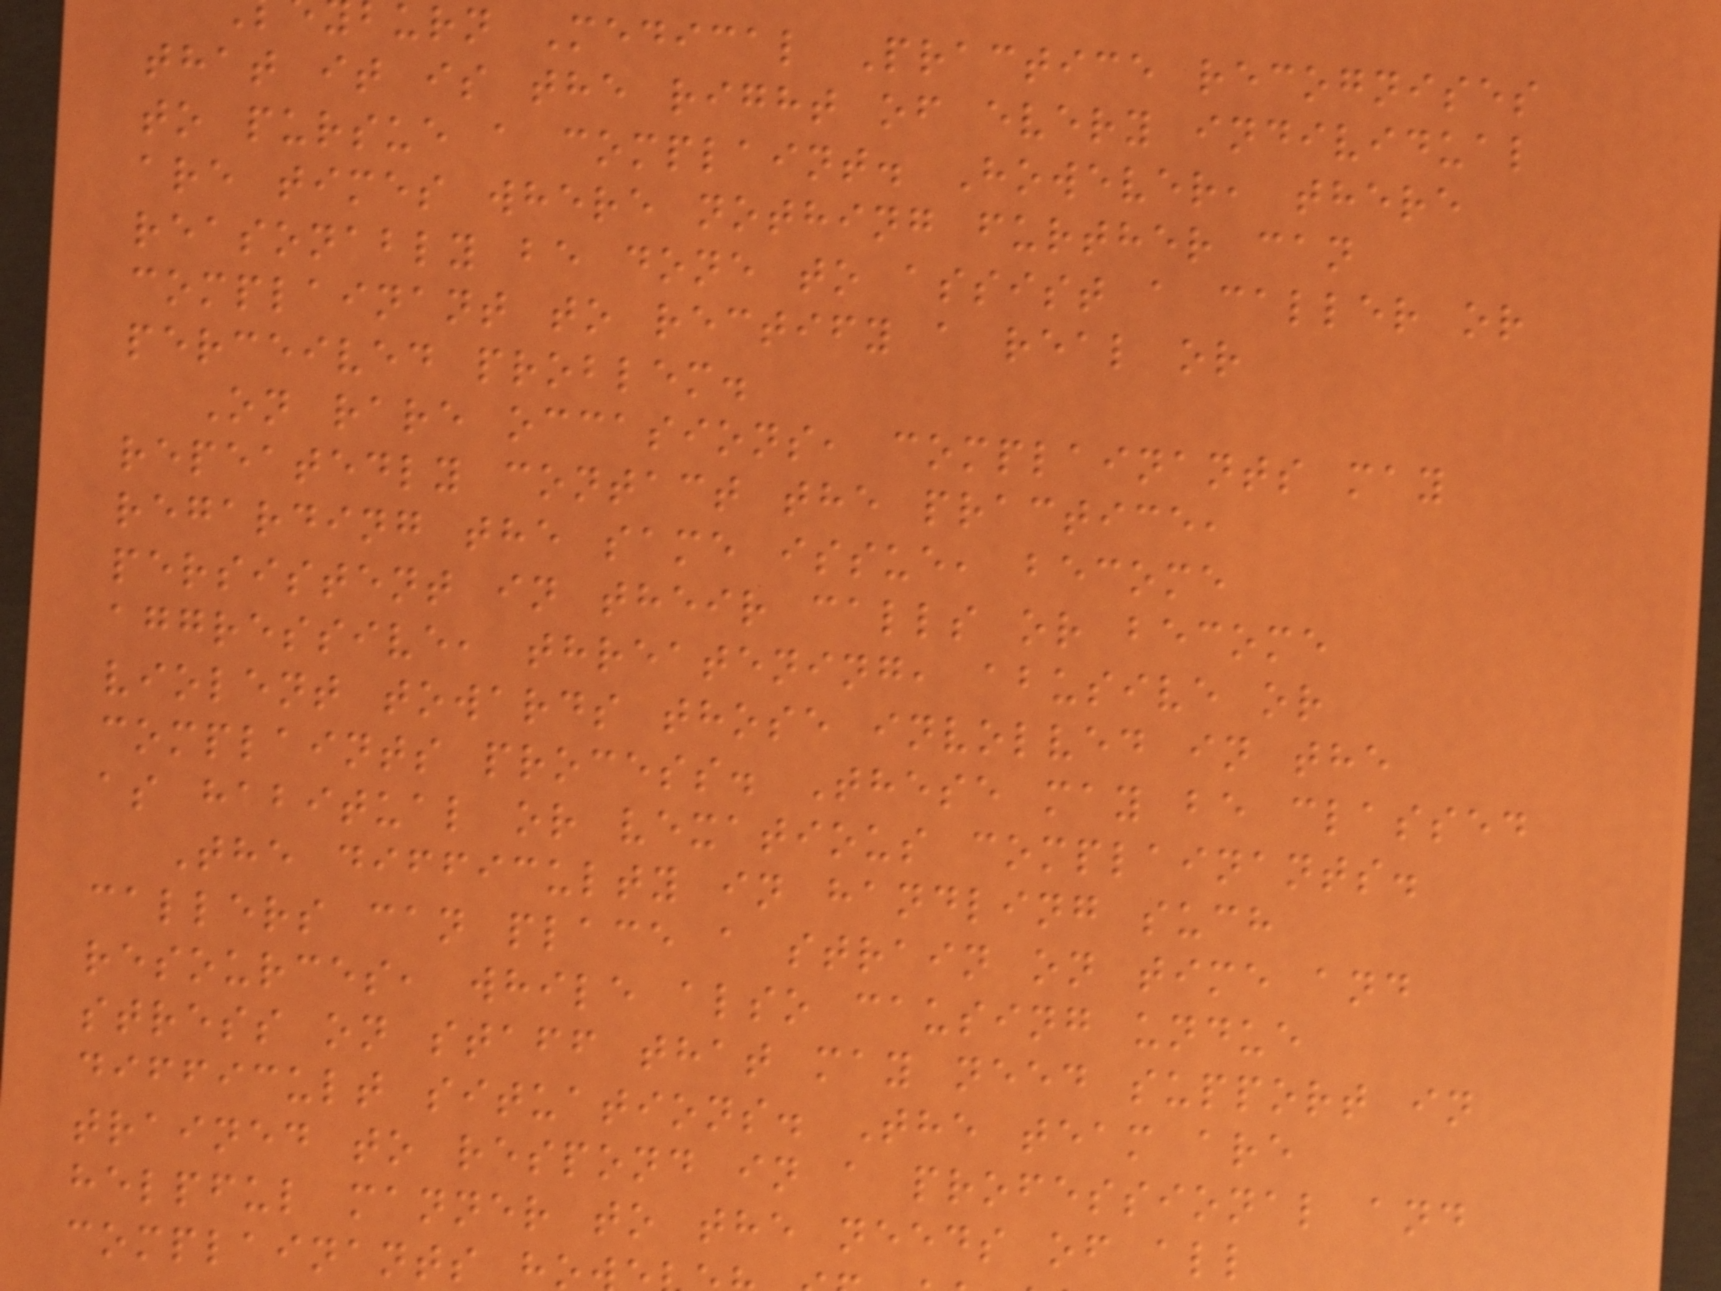urn Medical Practice recognises
that it is the right of every individual
to pursue a complaint. However, there
are times where nothing further can
reasonably be done to assist a caller or
complainant to rectify a real or
perceived problem.
On rare occasions, complainants may
repeatedly contact the practice,
regarding the same issue, become
persistent in their calls or become
aggressive, threatening, abusive or
violent towards those involved in the
complaints process. These may be classed
as habitual or vexatious complainants.
The difficulty in handling such
callers can place a strain on time and
resources, while also causing undue
stress on staff that may need support in
difficult situations. The team are
trained to respond in a professional and
helpful manner to the needs of all
complainants h
